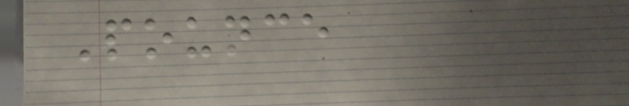Pounce
